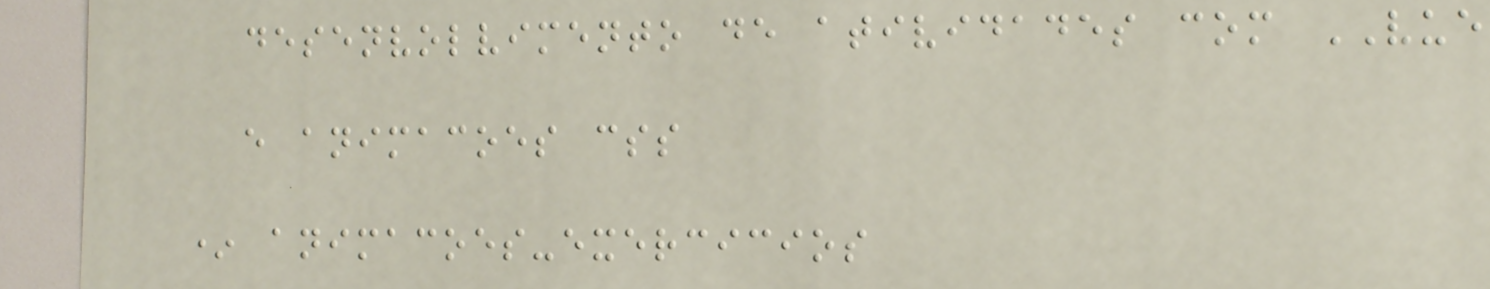desenvolvimento de atividades com VUE
e animacoes css
* animacoes-exercicios
